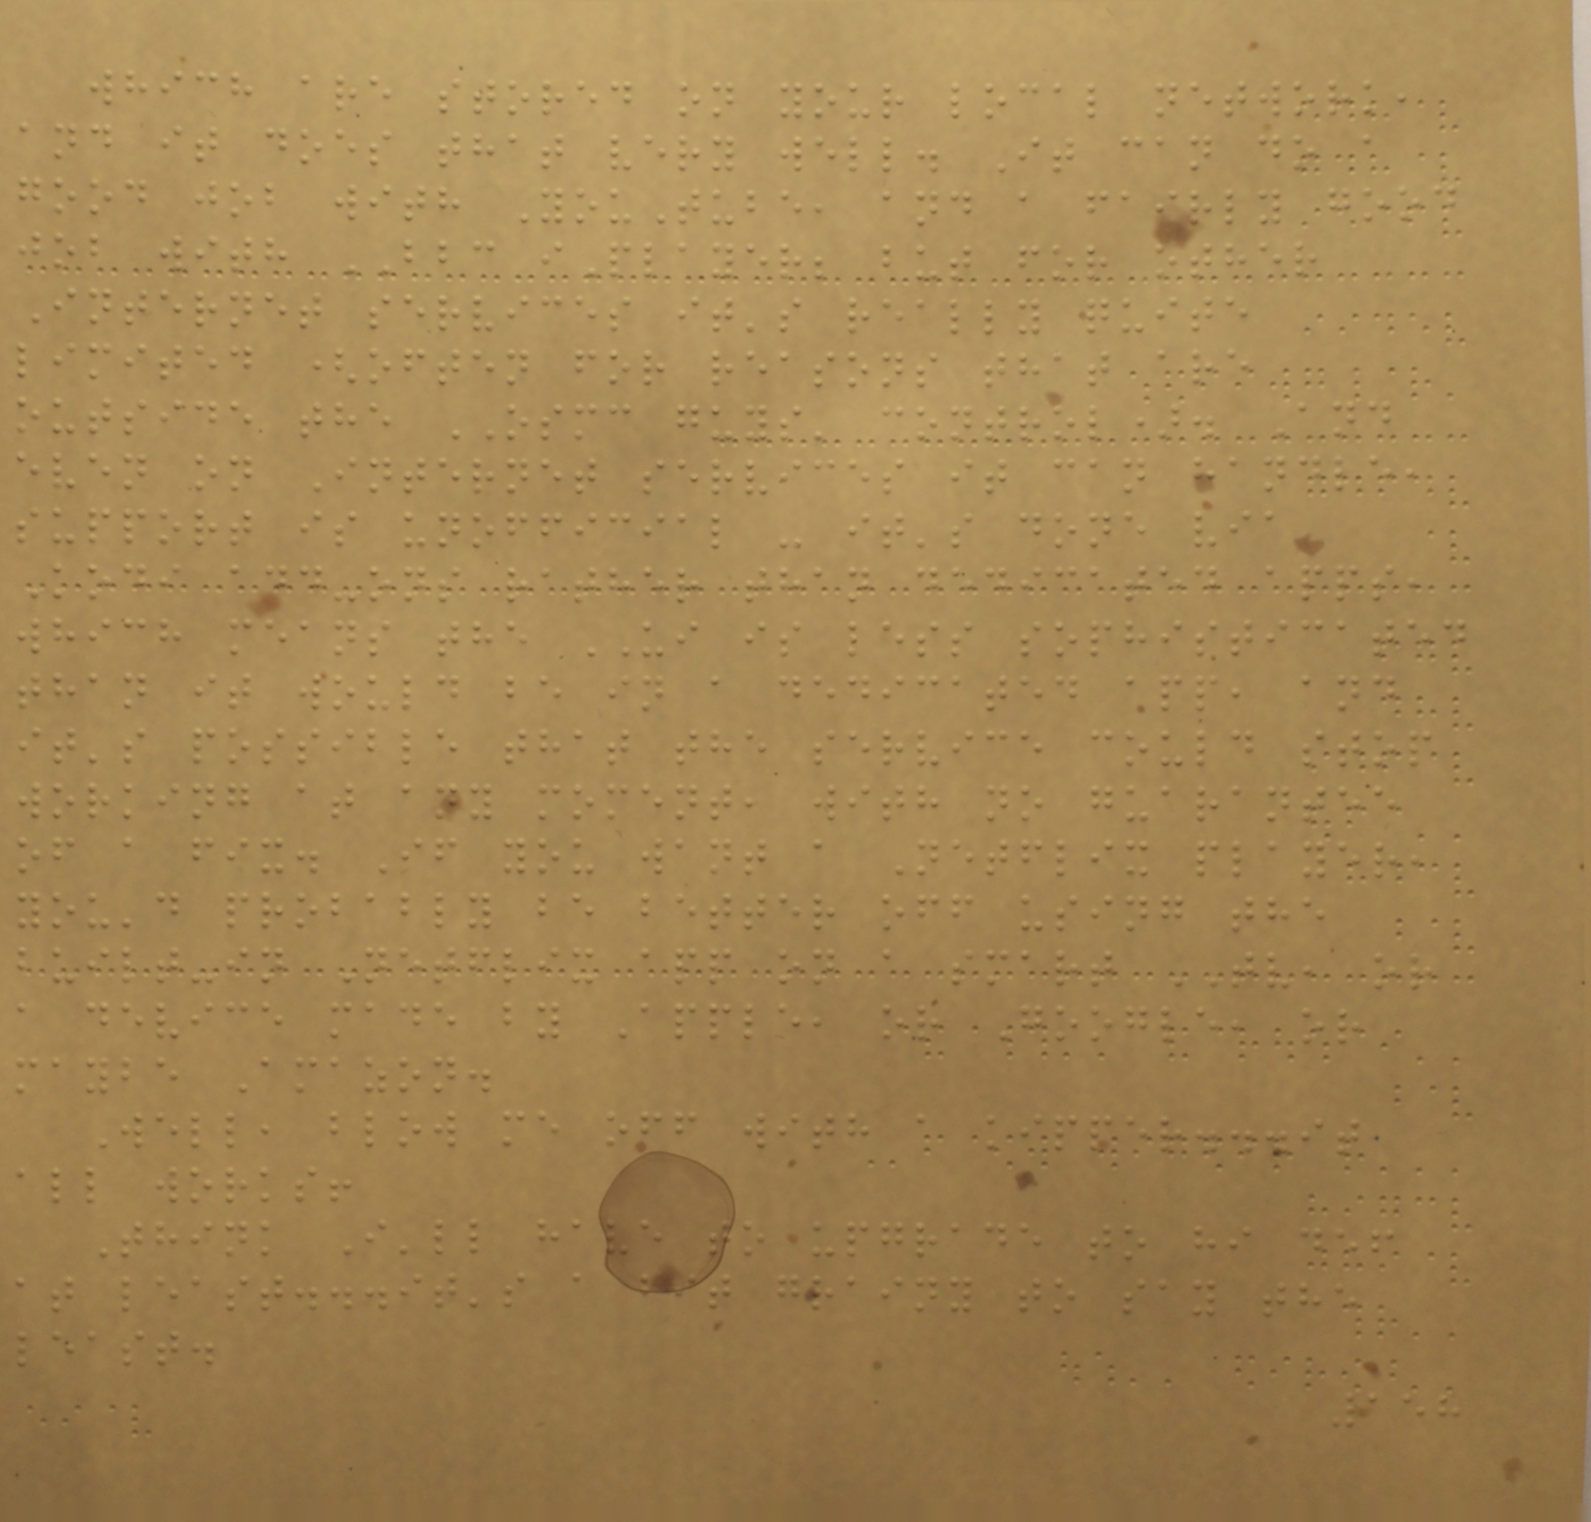which are stored on your local network,
and it does that very well. It can do a
good job with YouTube, and a fairly good
job with BBC iPlayer; but for other
Internet services it's really quite
limited (often for reasons that are
outside the OSMC guys' control). And
even on Internet services it can handle,
support is unofficial - it's done via
Kodi add-ons rather than dedicated apps,
which means the UI is less sophisticated
than it would be in a dedicated app, and
it's possible that the service could stop
working at any moment, with no guarantee
of a fix. If you want a Netflix player,
you'd probably be better off using the
built-in Netflix app on a smart TV, or
a device made by Apple, or Google, or
maybe Amazon.
Well, blow me off with a kipper...it
all works!
Think I'll have to upgrade to hi def
at least...it's a bit grainy to say the
least.
158
